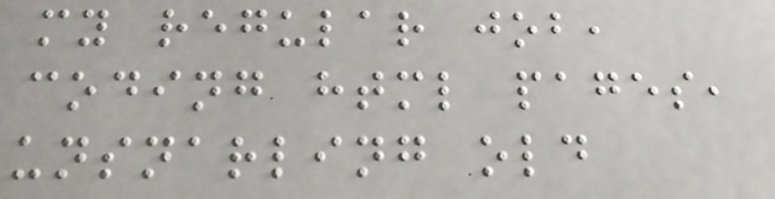my regular job,
coding html pages,
unsnarling old
